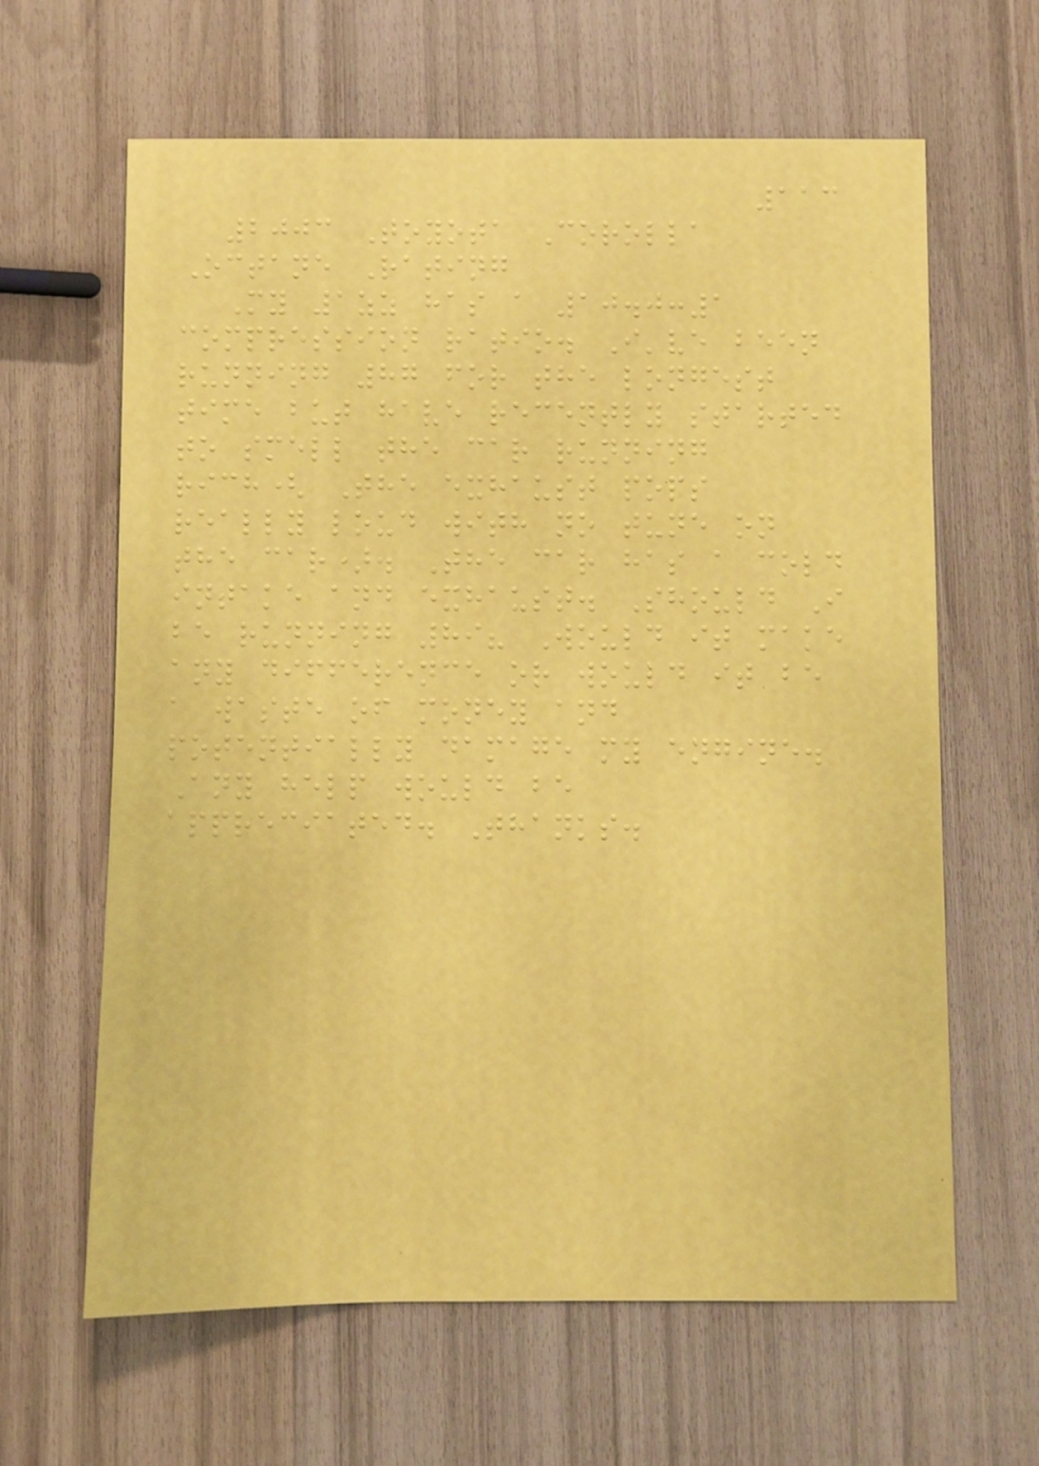113
2003 Toyota Corolla
Octane Rating
My 1zz has a 10.0:1
compression ratio. I've been
running 87 for the longest
time but have recently started
to smell the car running
rich( The exhaust pops
really loud with no tune on
the car). The car has a cold
intake and exhaust. Should I
be running 89? Would it make
any difference or would it be
a waste of money and
potentially damage my engine.
Any help would be
appreciated. Thanks.
